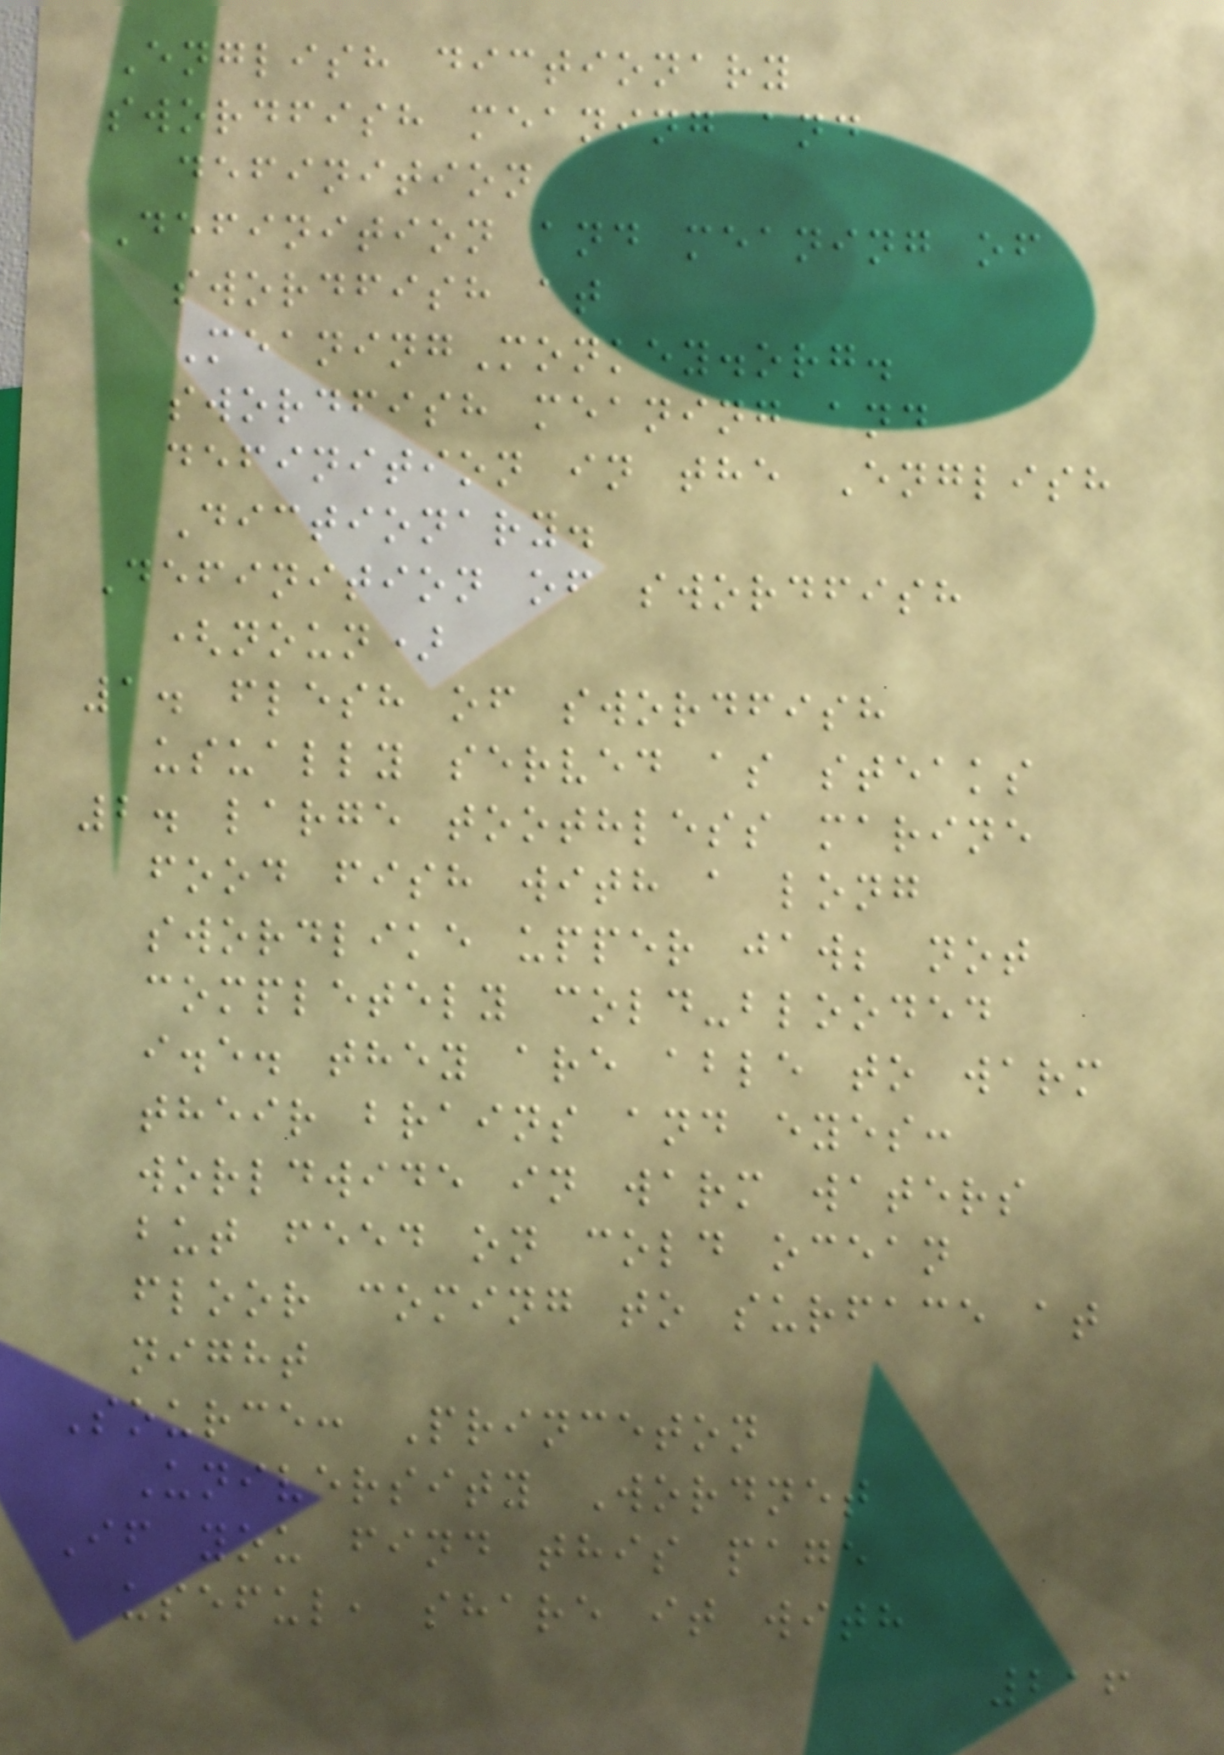English dictionary
swordfish meaning and
definition
Definition and meaning of
swordfish at
MeaningMonkey.org.
swordfish meaning and
definition in the English
Dictionary.
Definition of swordfish
(noun)
1. flesh of swordfish
usually served as steaks
2. large toothless marine
food fish with a long
swordlike upper jaw; not
completely cold-blooded
i.e. they are able to warm
their brains and eyes:
worldwide in warm waters
but feed on cold ocean
floor coming to surface at
night
Source: Princeton
University Wordnet
If you find this page
useful, share it with
216
